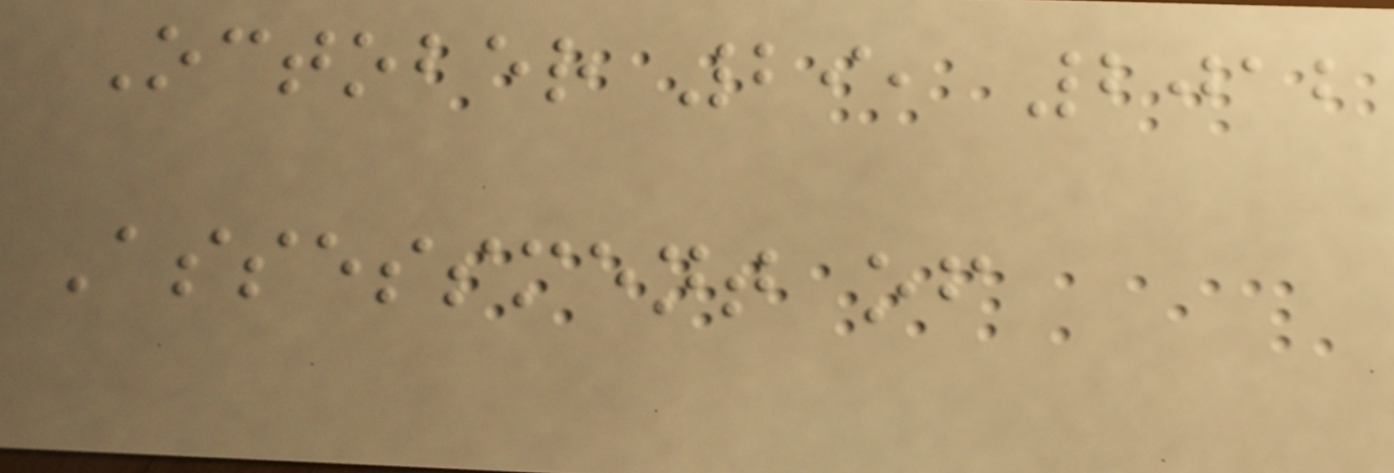October 29, 2012
Assessment of
